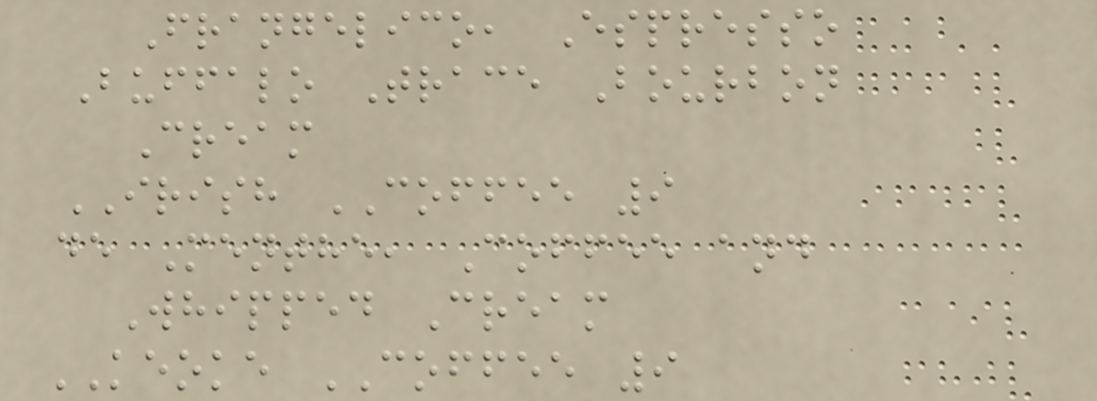Frangelico, Espresso
Buffalo Trace Bourbon
Cream
IRISH COFFEE 9
de Menthe, Coffee and
Whipped Cream
KEOKE COFFEE 9
